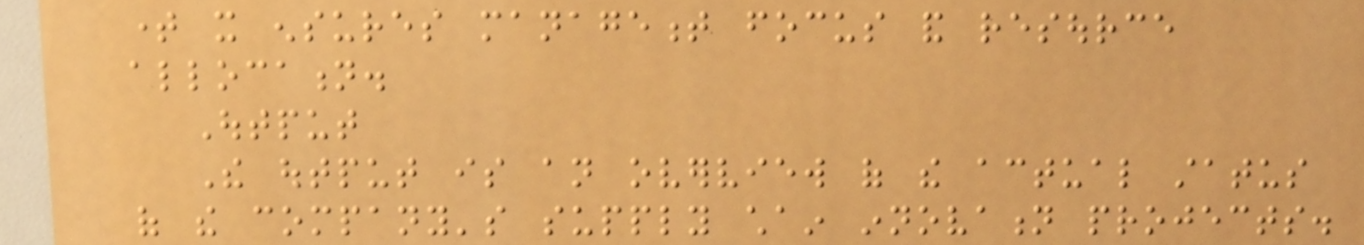time it ensures management focus and resource
allocation.
Output
The output is an overview of the actual status
of the company's supply chain innovation projects.
